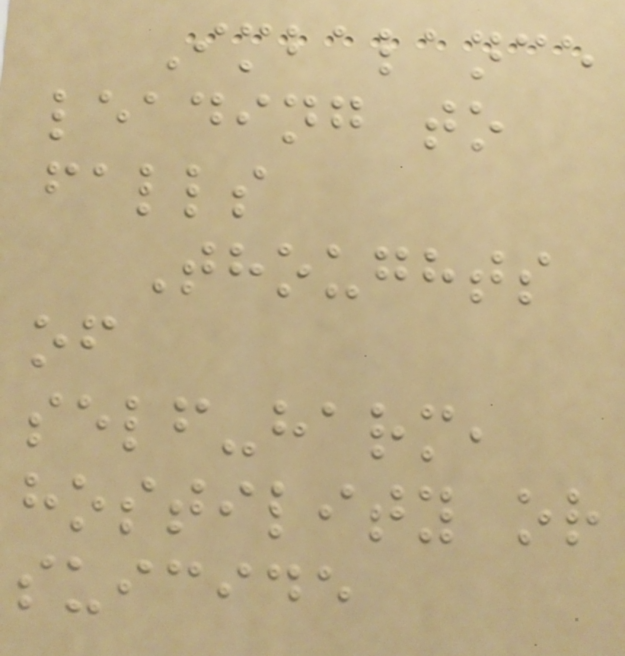Imbalance
leading to
falls
Thoughts
of
self-harm,
hostility or
suicide
